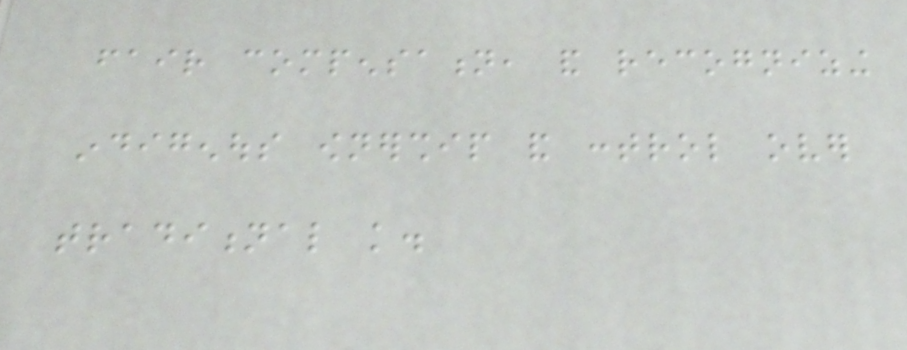fair compensation, and recognizing
indigenous ownership and control over
traditional knowledge.
